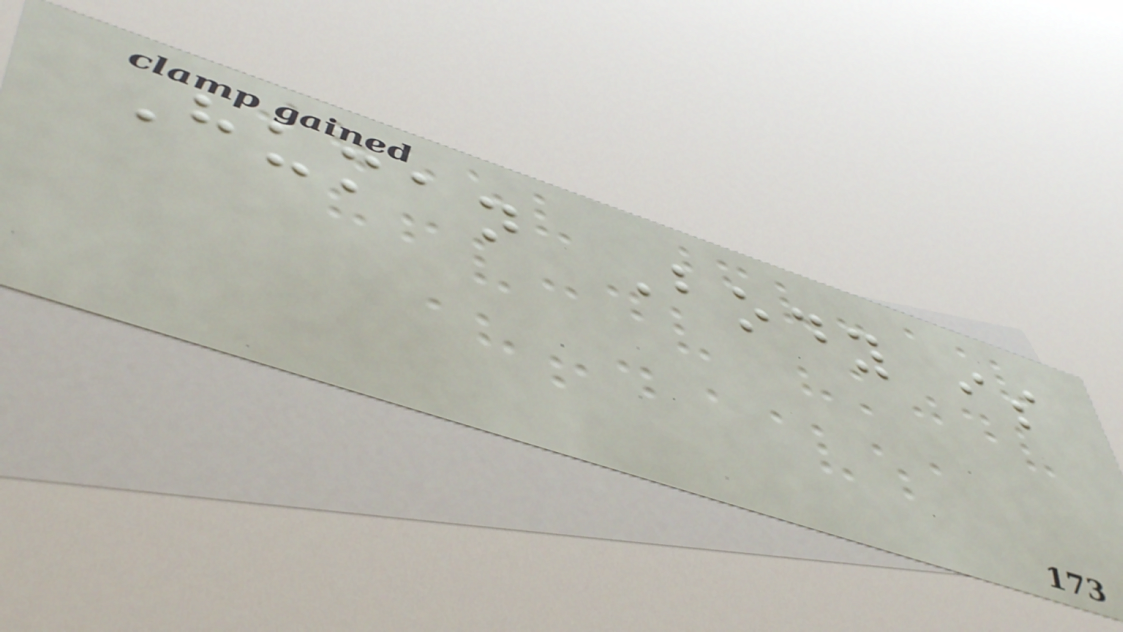Human Body is
